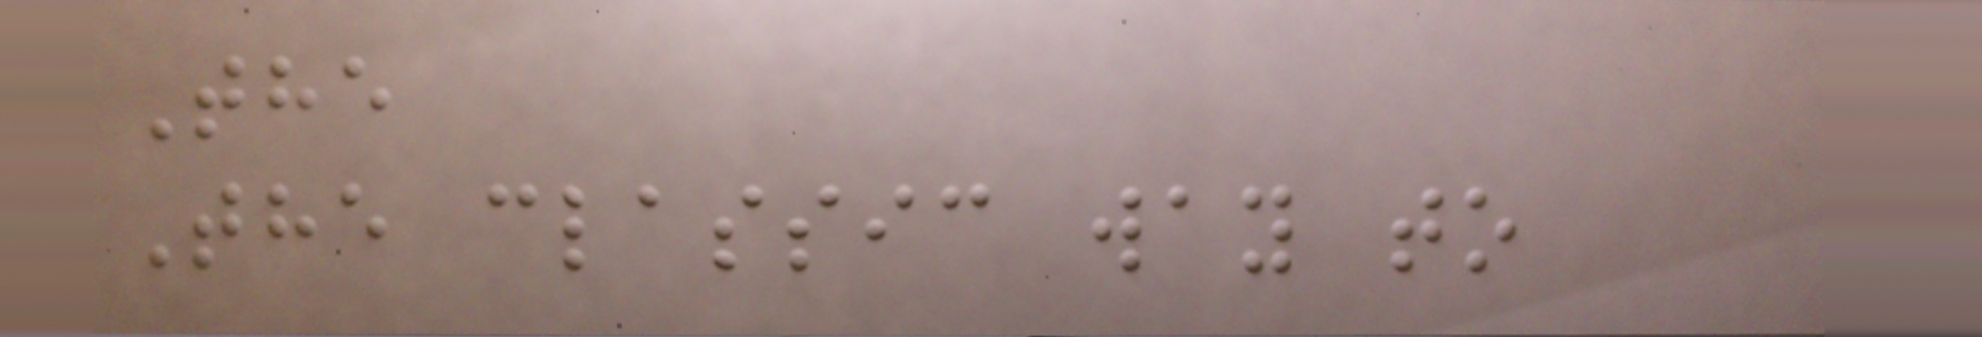The
The classic way to
